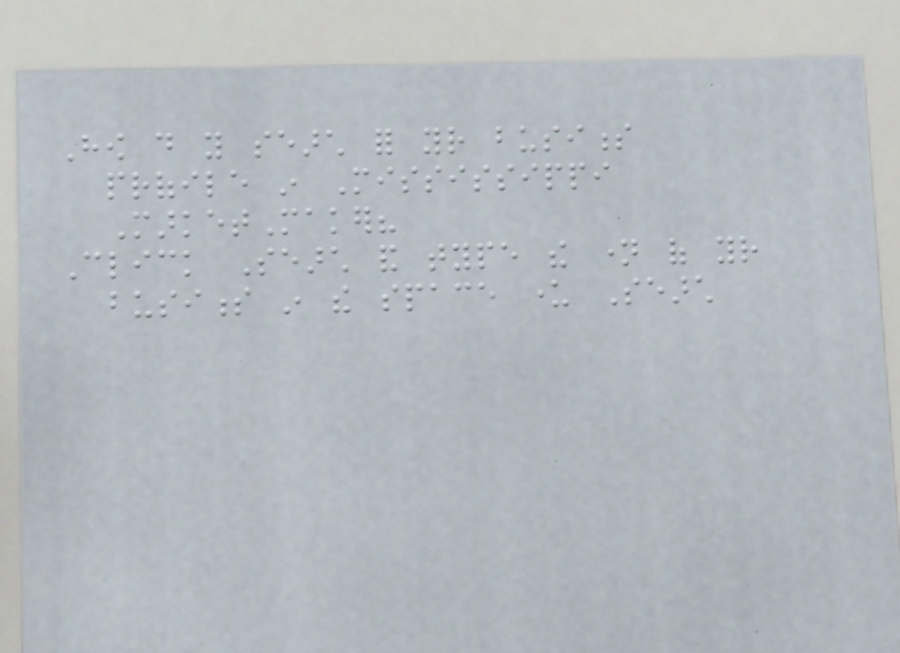How do you search for your business
profile in Mississippi
MarketMaker?
Click Search and type the name of your
business in the space under Search
